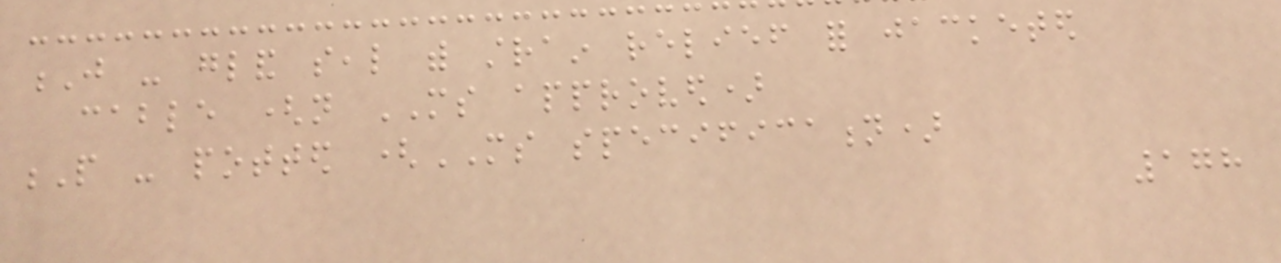J - gland seal with strain relief for jacketed
cable (not MS approved)
P - potted (MS specification)
178
